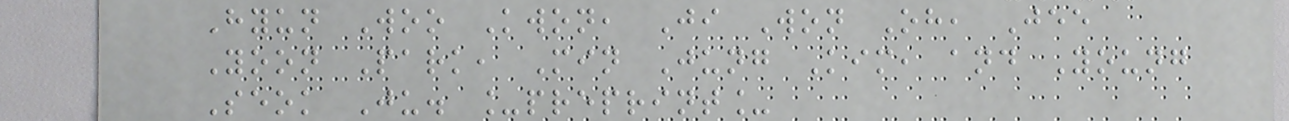Hyun Woo Kwon, Ji Won Oh, Jee
Yoon Park, Min Jung Kim, and Young
Seok Ju. _preprint_
